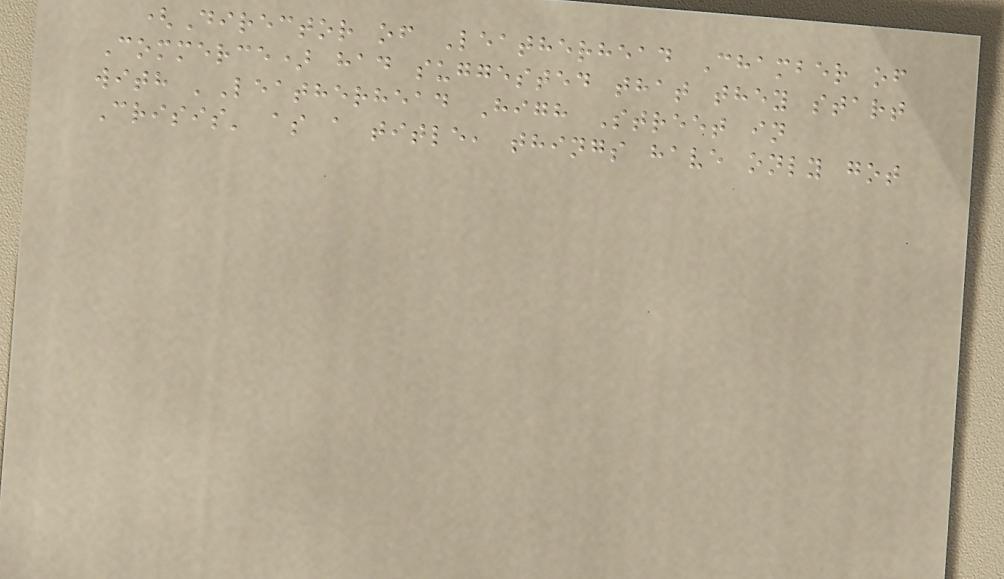(Director of Leatherhead Chamber of
Commerce) had suggested that they start
with 'Leatherhead High Street in
Crisis' as a title, things have only got
